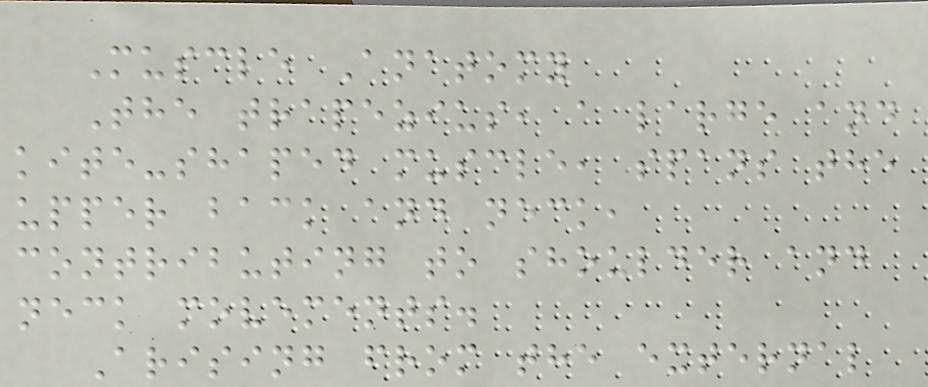Muscle Anatomy
The trapezius, a large and
kite-shaped muscle, spans the
upper back and neck,
contributing to shoulder and
neck movements.
Arising from the external
